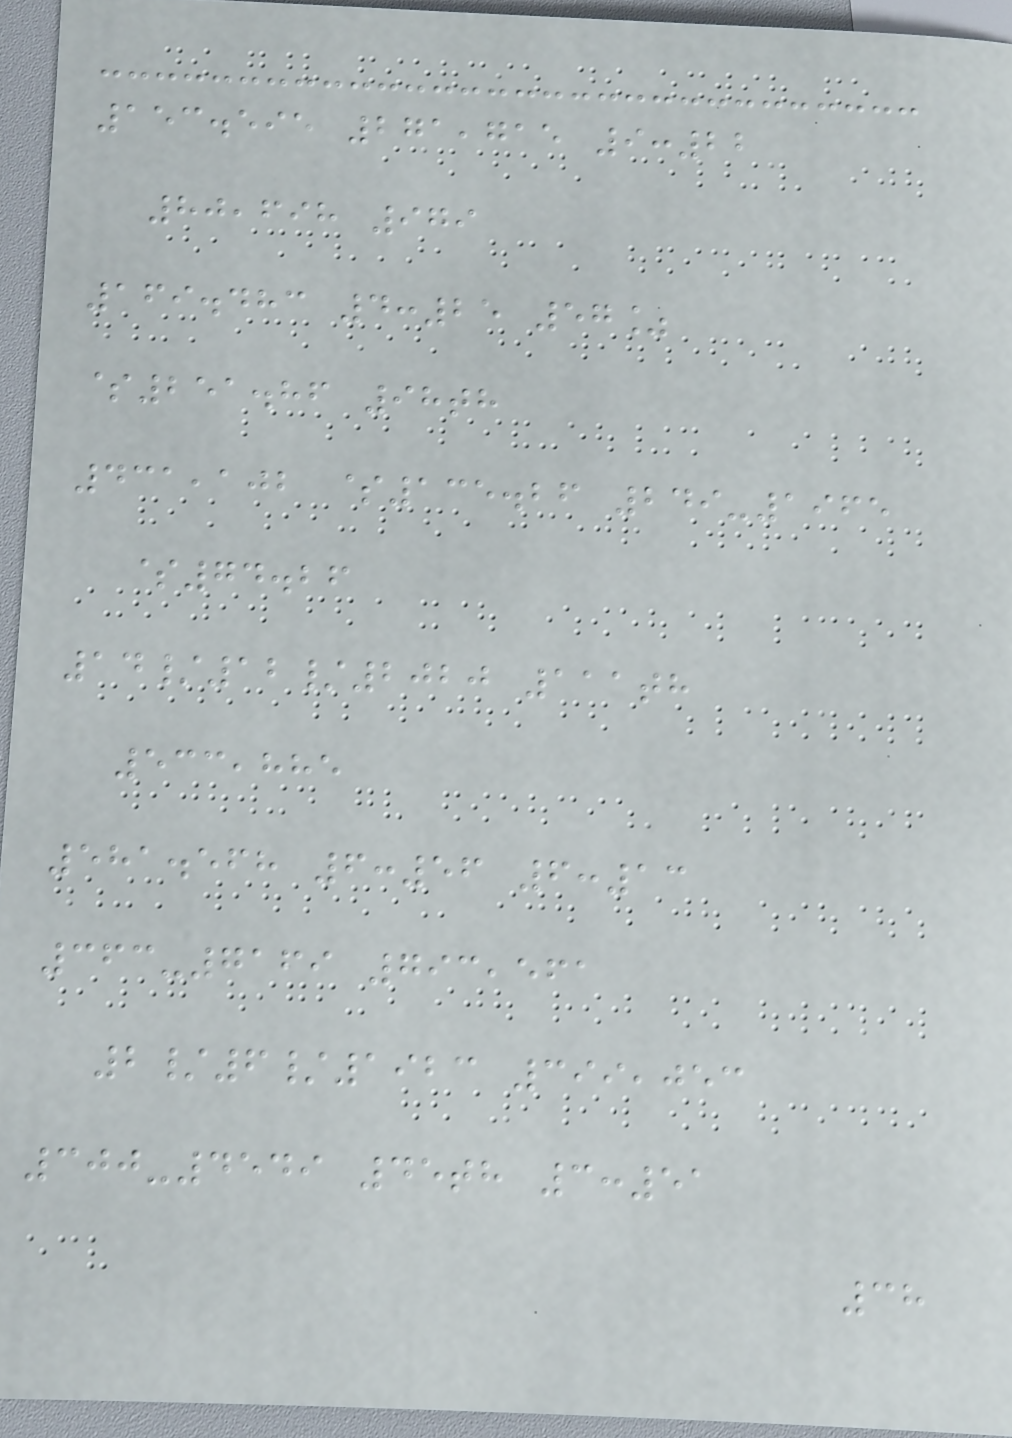153.595 271,715 9:22
80,698 979
169.483 4:25 57%
$251.86 98th
431,102 $135.26 249-1965
$74.26
14/12/2020 111th
533,885
581.568 6:56 6:13
363-7169 793,561
2/6/1923 399,053
300-4549 45th 3:51
38
